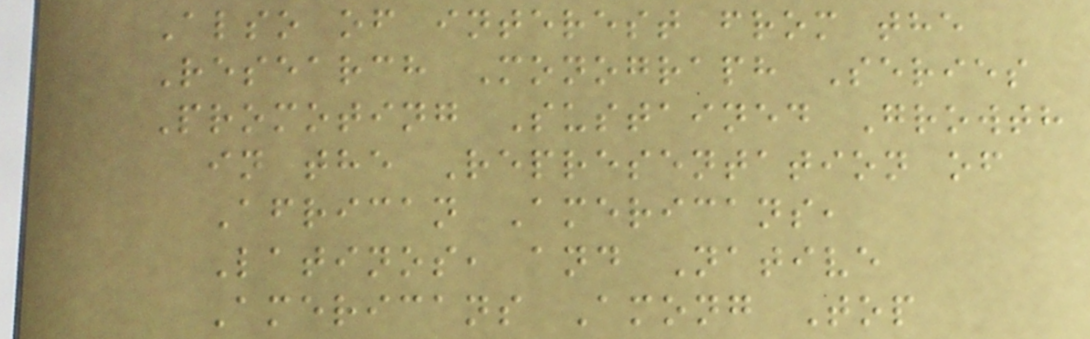Also of interest from the
Research Monograph Series
Promoting Sustained Growth
in the Representation of
African Americans,
Latinos, and Native
Americans Among Top
